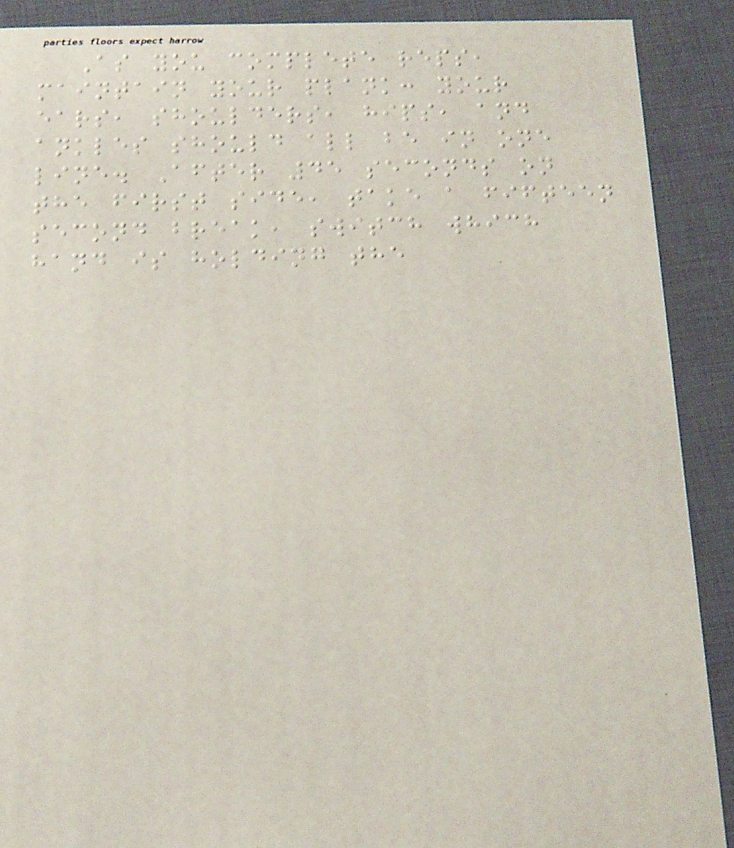As you complete reps,
maintain your plank: your
ears, shoulders, hips, and
ankles should all be in one
line. After 45 seconds on
the first side, take a fifteen
second break, switch which
hand is holding the
